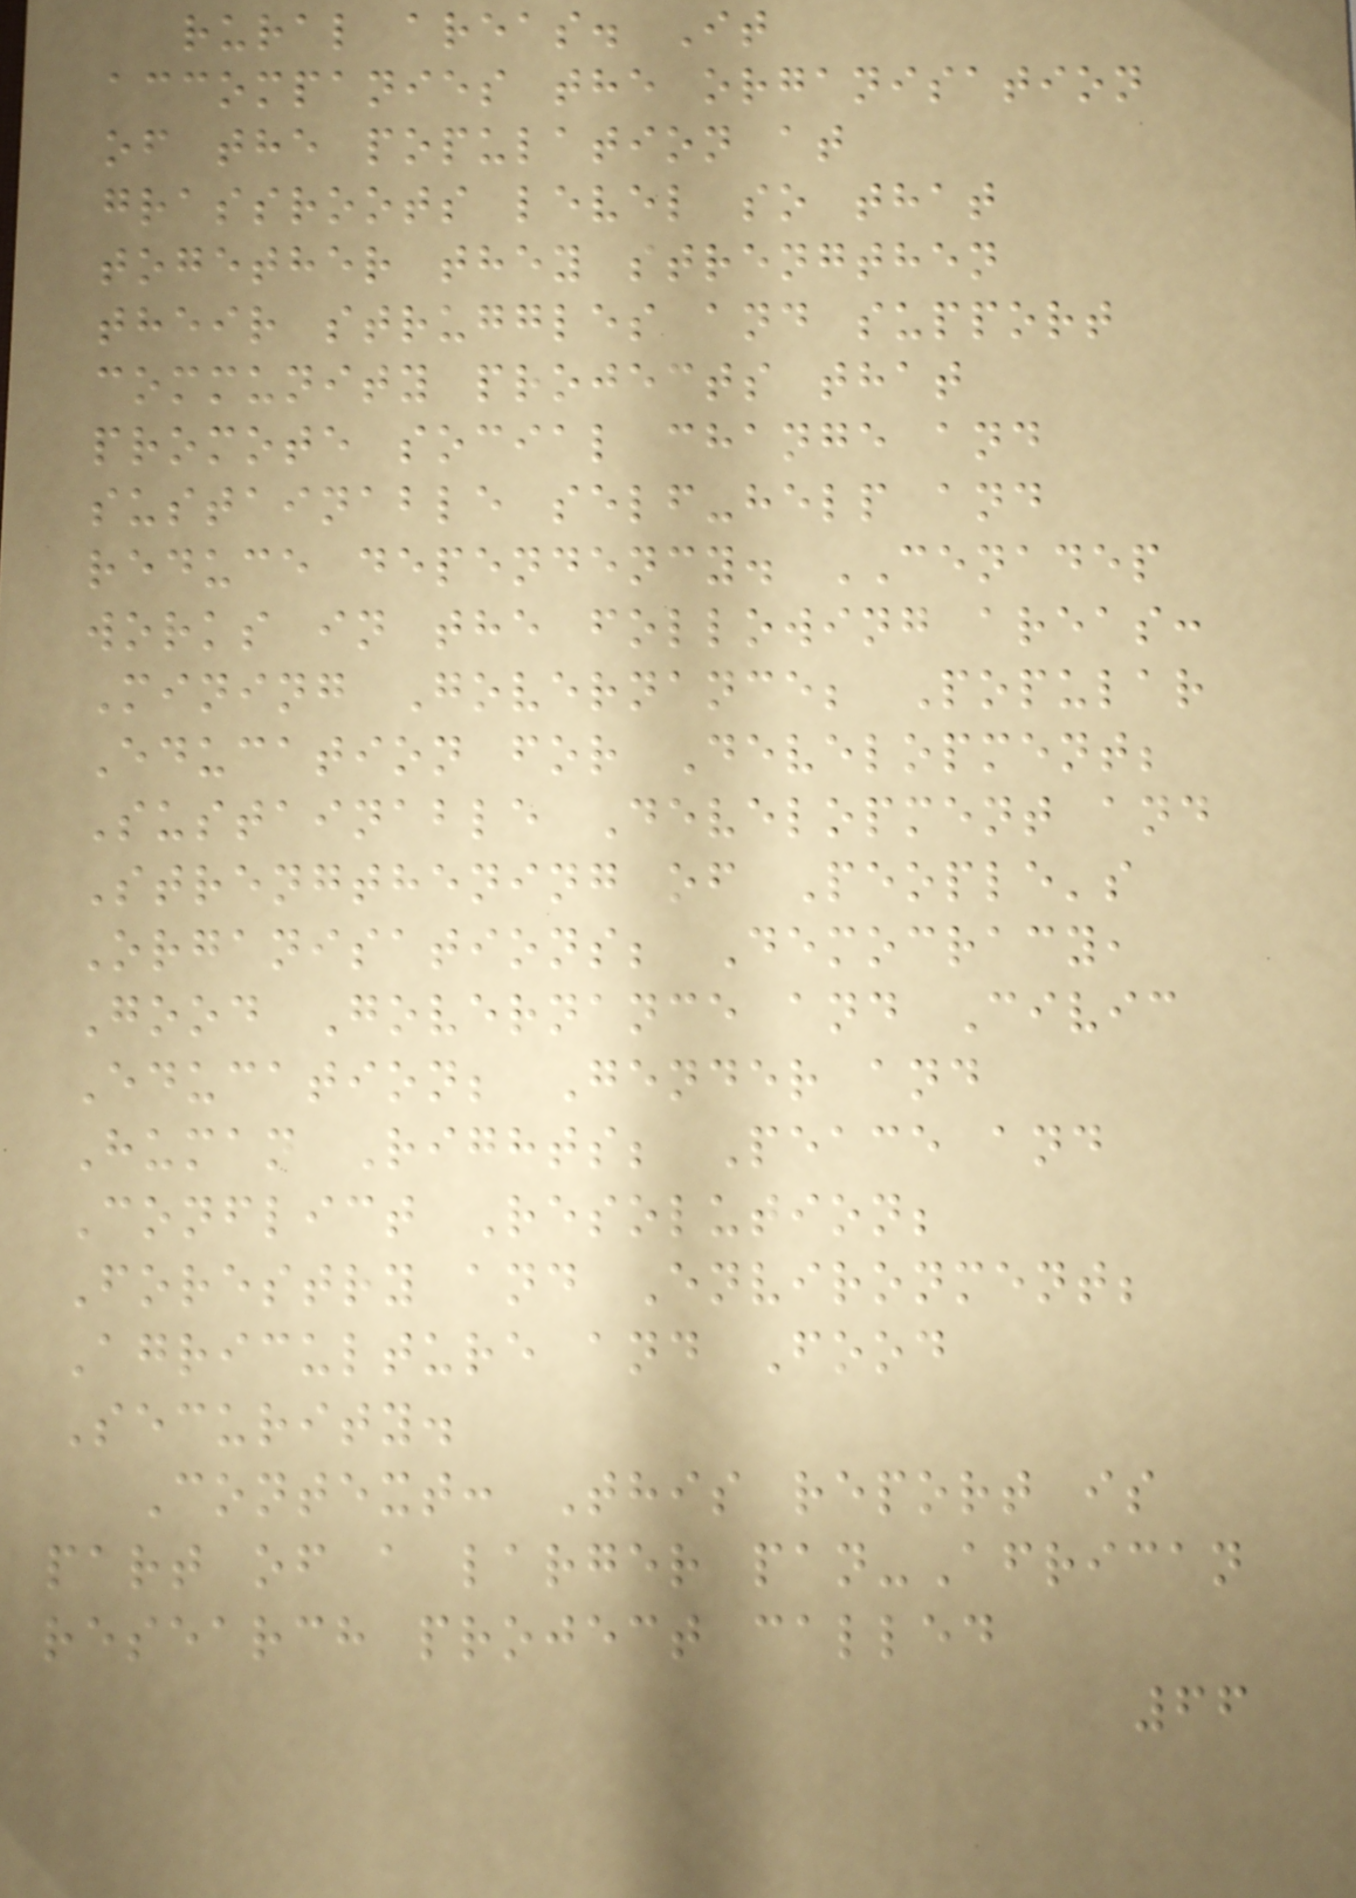rural areas. It
accompanies the organisation
of the population at
grassroots level so that
together they strengthen
their struggles and support
community projects that
promote social change and
sustainable self-help and
reduce dependency. CENADEP
works in the following areas:
Mining Governance; Popular
Education for Development;
Sustainable Development and
Strengthening of People's
Organisations; Democracy,
Good Governance and Civic
Education; Gender and
Human Rights; Peace and
Conflict Resolution;
Forestry and Environment;
Agriculture and Food
Security.
Context: This report is
part of a larger pan-African
research project called
66
